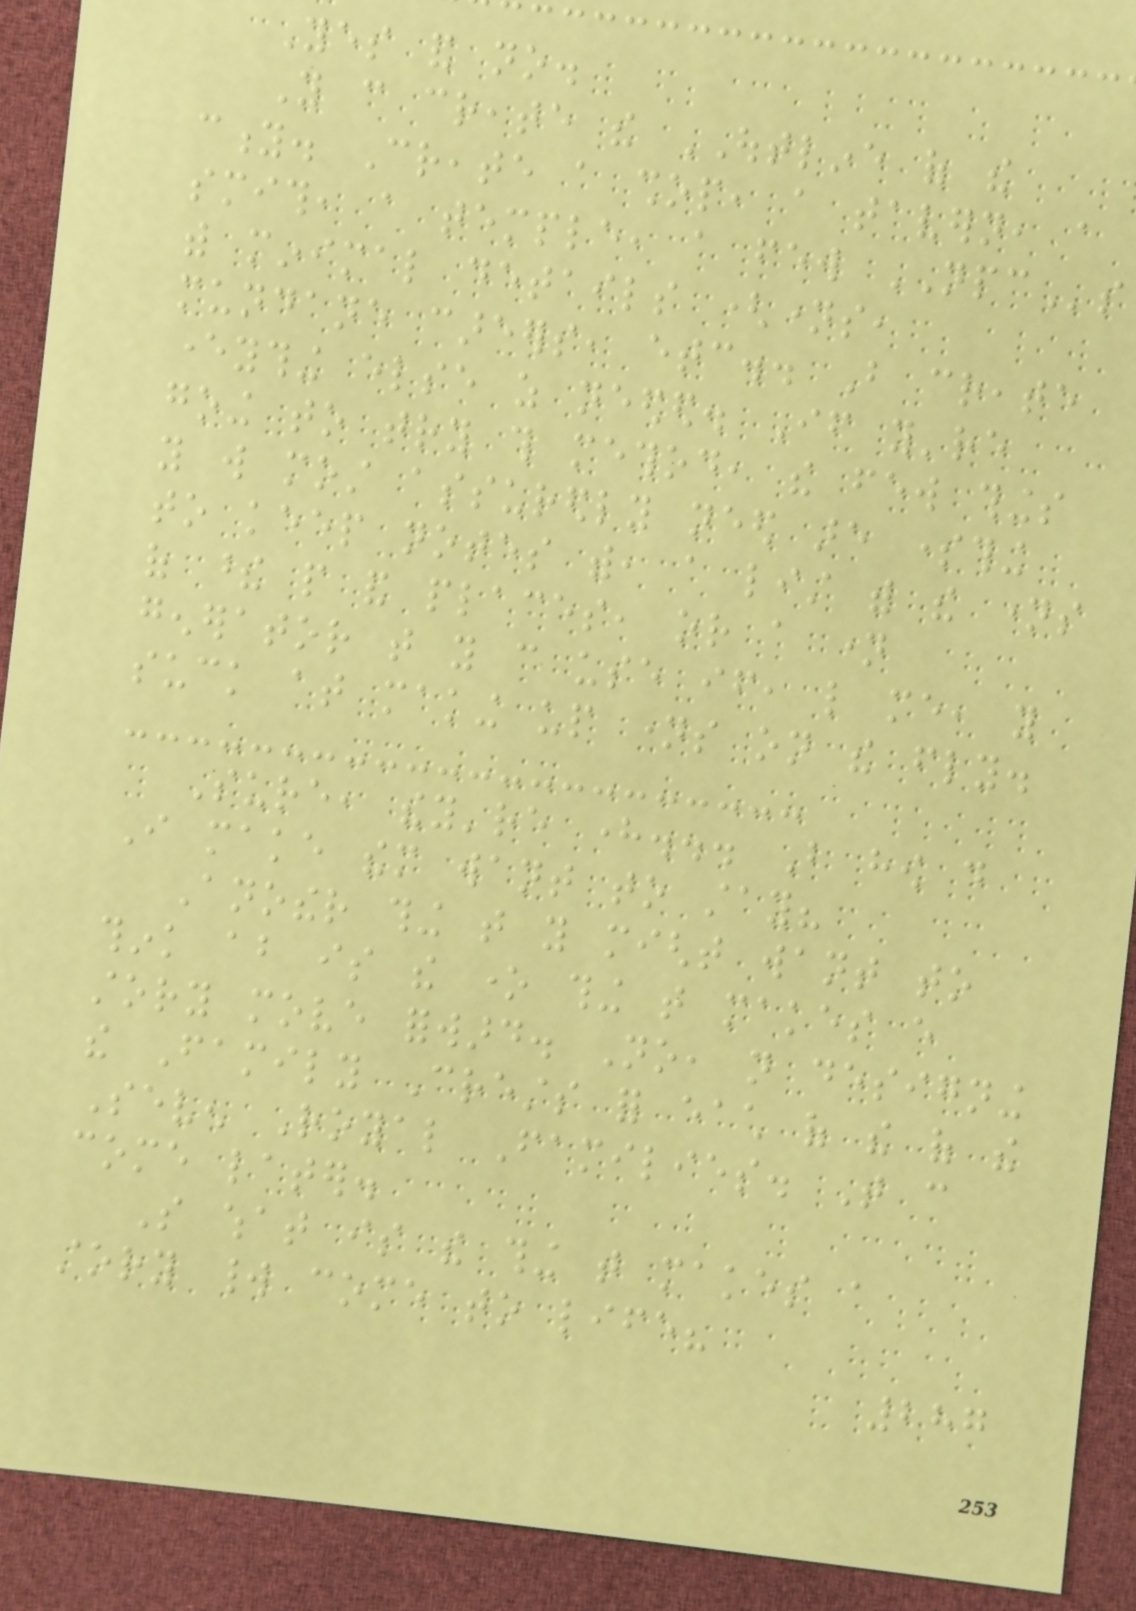Yes and no.
You can create the OUTLINE of the
city. Create a shop, a tavern, a
smith, a temple, a few NPCs
with minimal details (names,
mundane careers, etc.. But create
everything else as needed. If you're
going to try this method, the few things
you will most assuredly need are something
to keep notes with, a list with the names
of these people and places, or a name
generator that you can use if, like me, you
suck at making up names on the fly.
Sure, they're here... But how do
I make them want to stay?
Another thing that you might want to
think about is the one thing that makes every
story move forward. No, not designing
the Family Crests for each of the of the
Seven Royal Families. That can
come later.
So what is the thing that makes a
story world come to life?
287
